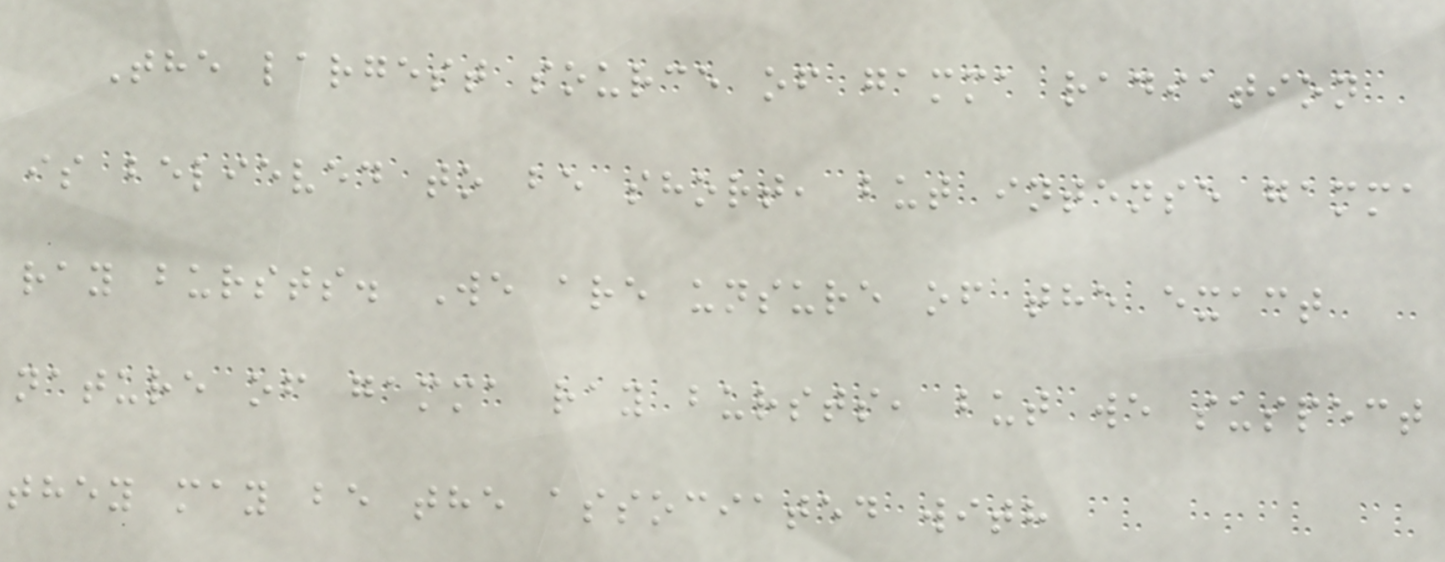The largest source of gamma radiation
is believed to be short, but intense gamma
ray bursts. We are unsure of the exact
nature of gamma ray bursts, but we suspect
they may be the associated with
